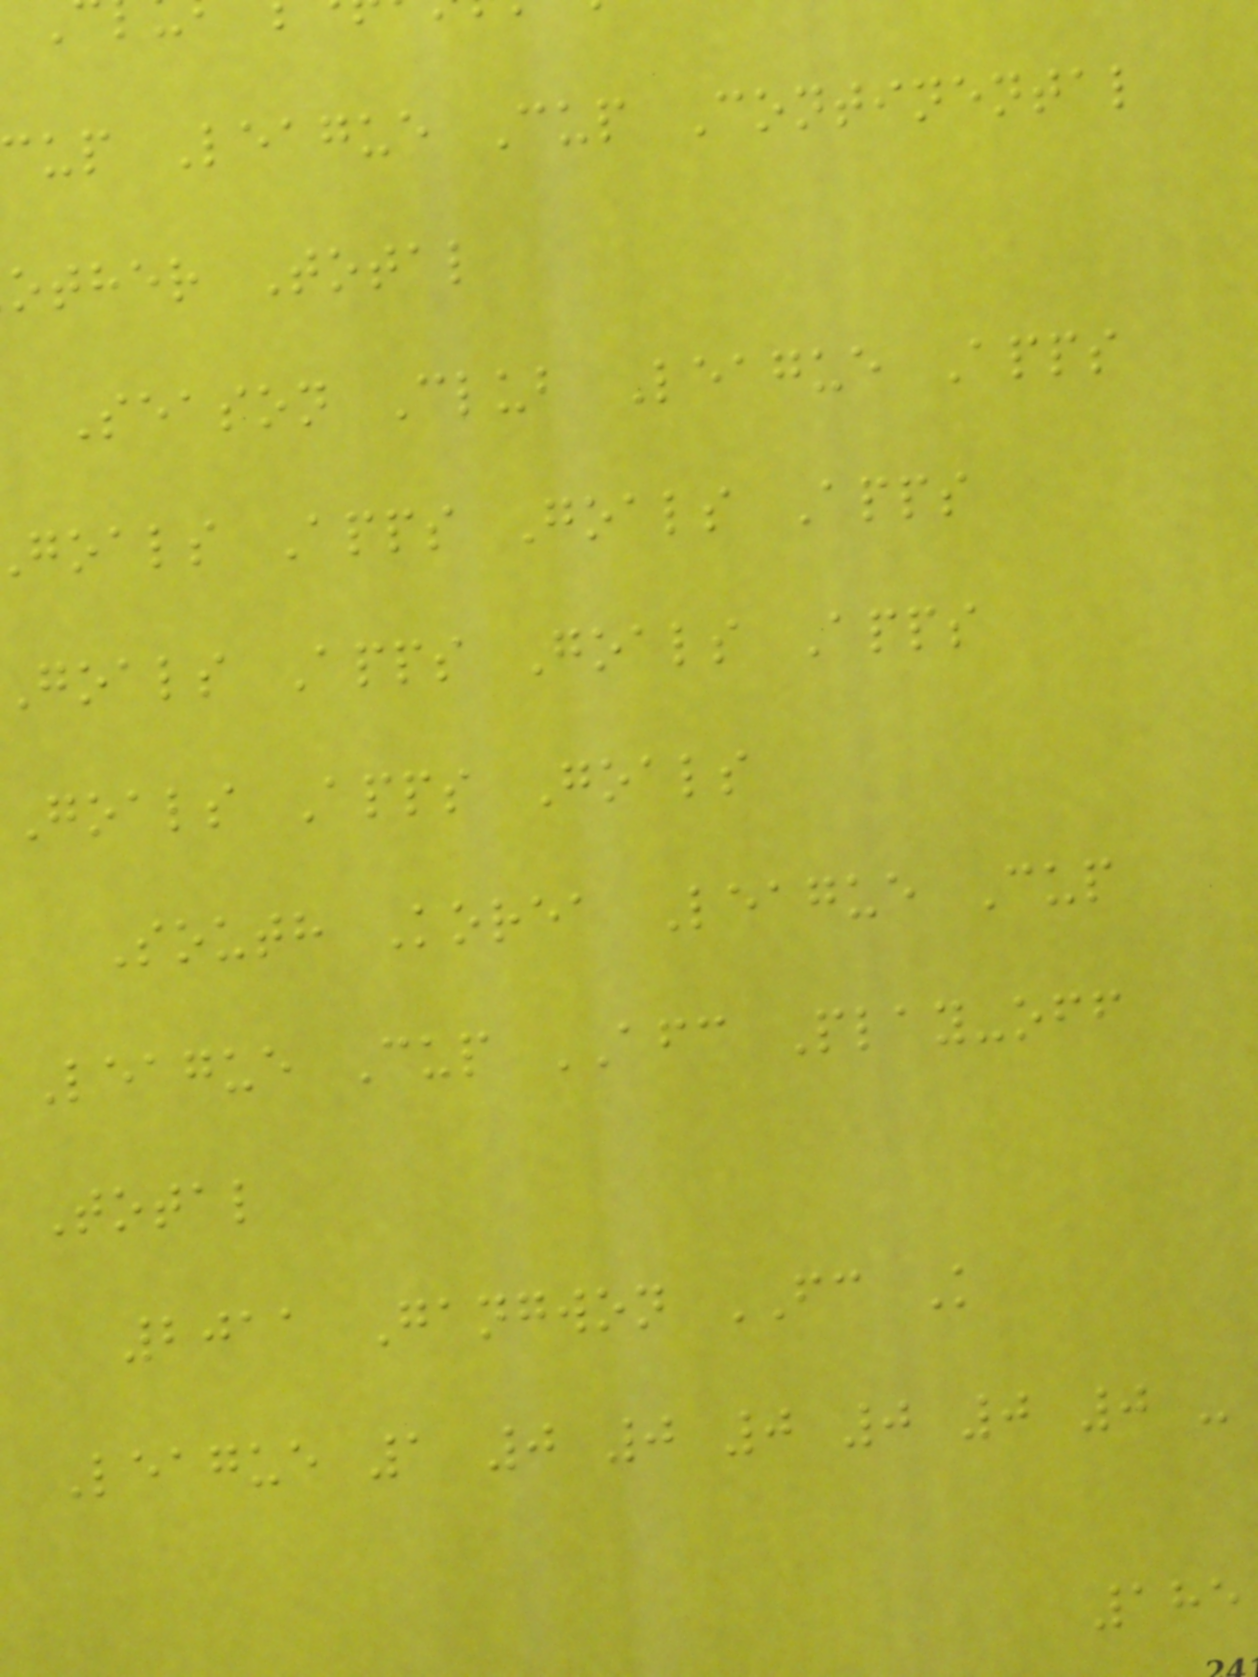cup League Cup Continental
other Total
Season Club League Apps
goals Apps Goals Apps
goals Apps Goals Apps
Goals Apps Goals
South Korea League Cup
League Cup AFC Play-off
Total
2011 Gangwon FC K
League 1 0 0 0 0 0 0 -
185
